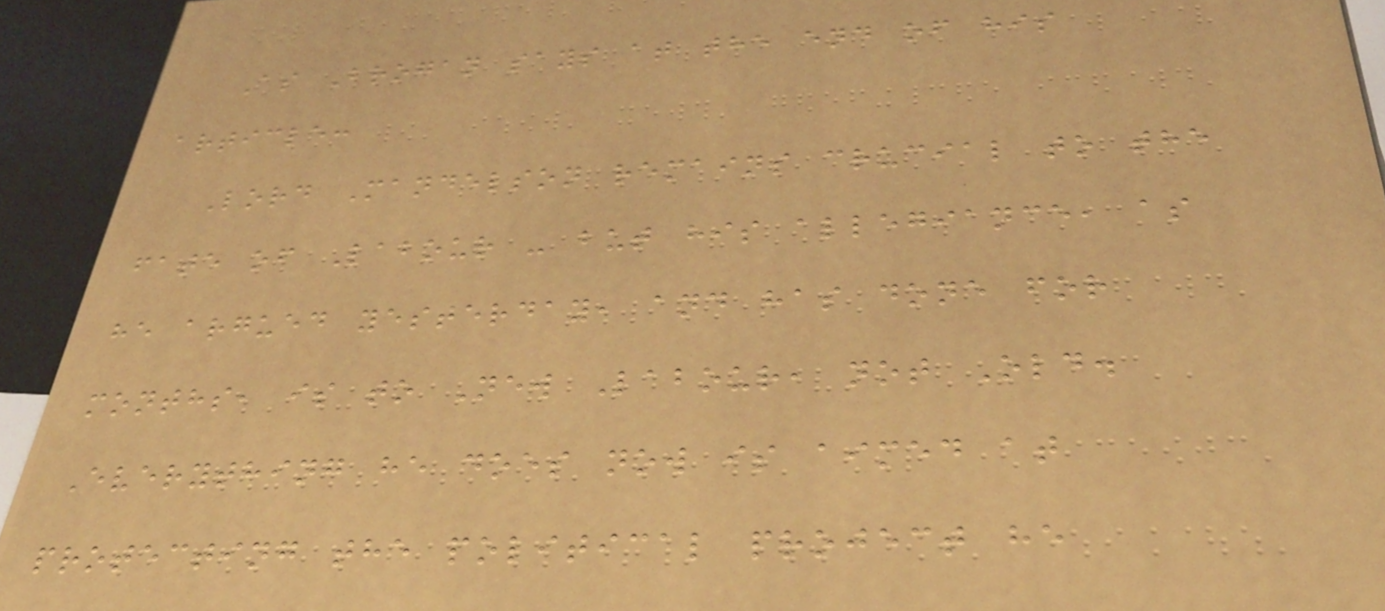As Brogan says at the end of his
article:
Lord Mandelson remains crucial to the
fate of Labour - but his allegiance, as
he argued yesterday, and has done for
months, is to New Labour, not Old.
Everything he does now is aimed at
protecting the political project he
